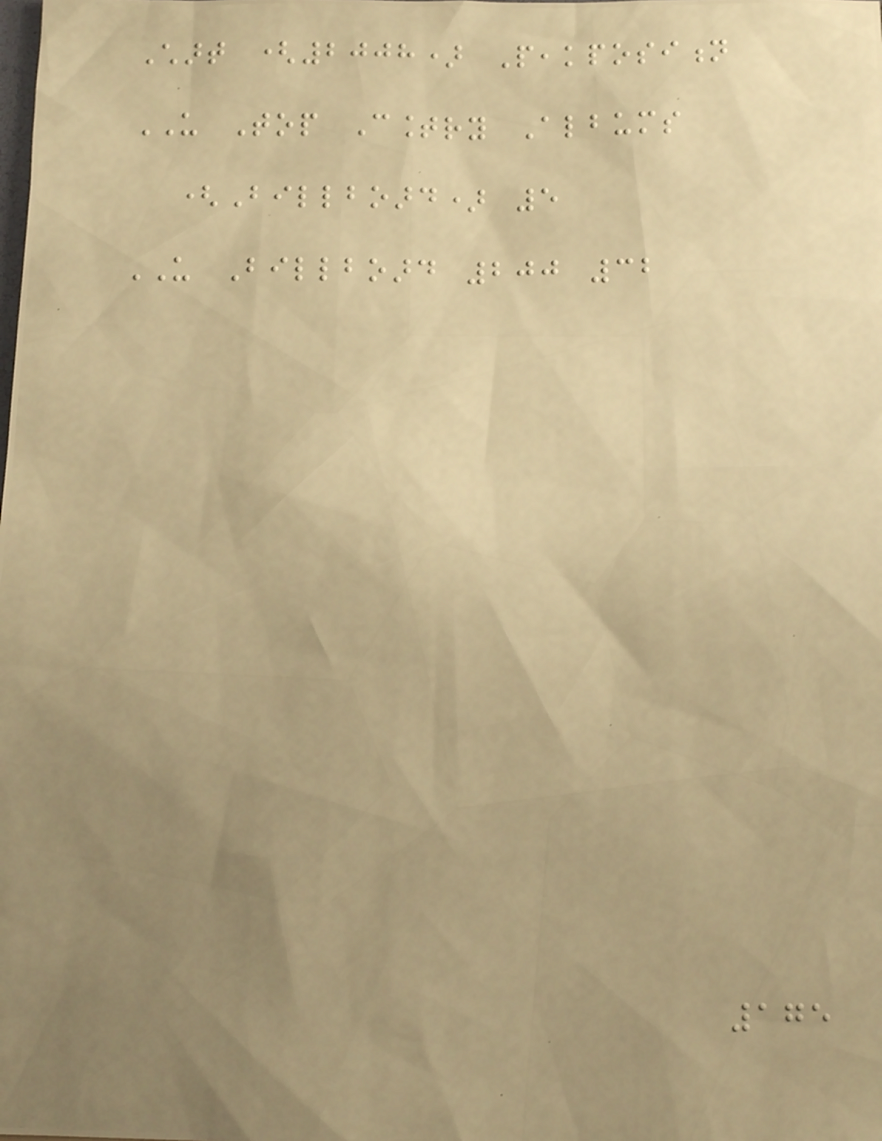Chart (2008) Peakposition
US Top Country Albums
(Billboard) 5
US Billboard 200 32
175
